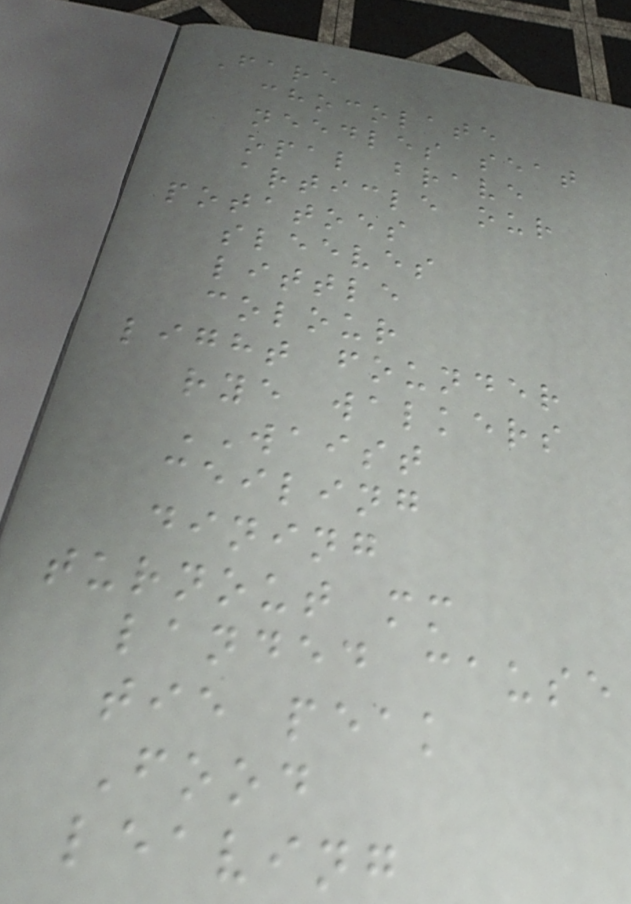Fare
chocolate
needles seat
opal brave
article our
potatoes
sleeves
little
colour
light founder
rye walkers
WAIST
ceiling
dining
turnout mm
landed cause
tie peak
Food
leaving
